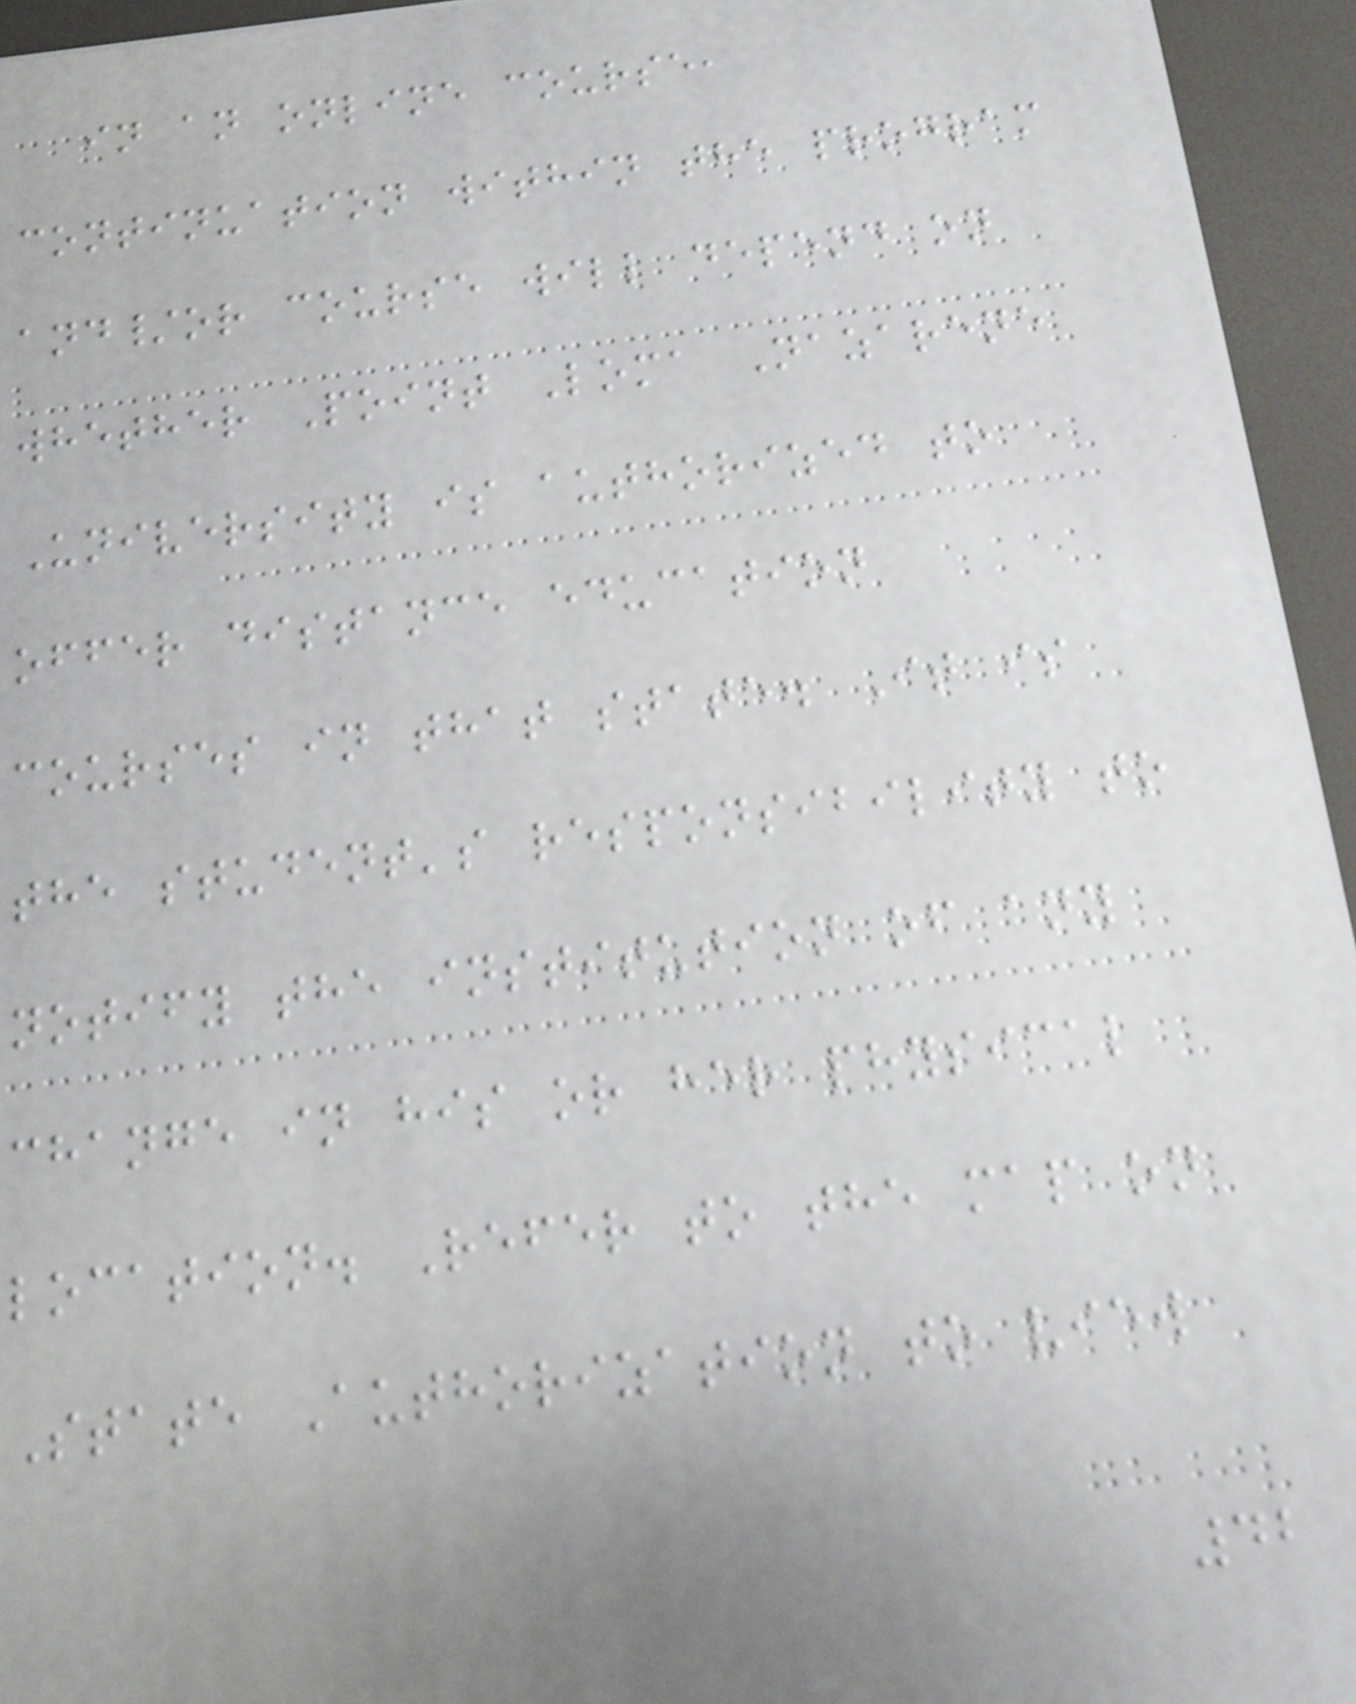in an online course,
continuation within the program
and/or course will depend on
whether Point Loma Nazarene
University is authorized to
offer distance education
courses in that state. It is
the student's responsibility to
notify the institution of any
change in his or her physical
location. Refer to the map on
State Authorization to view
42
